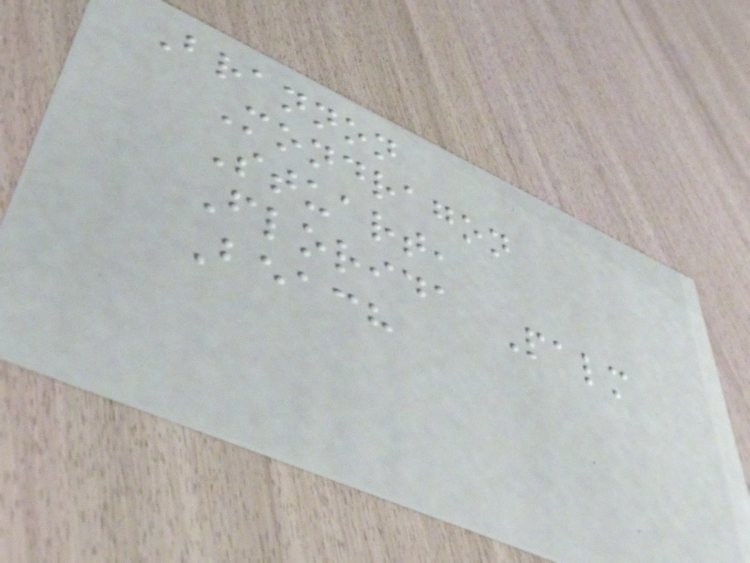Brannon
Mondragon
Stuart,
Florida Palm
Beach
